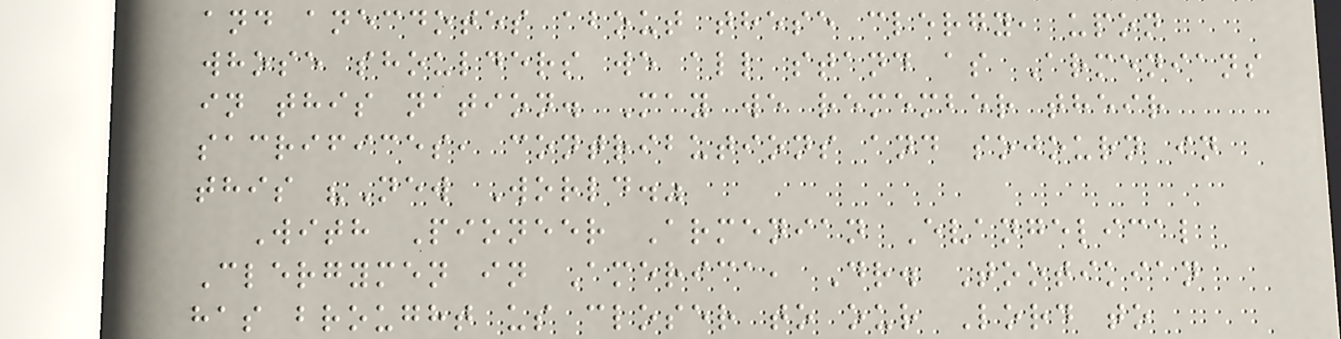and anecdotes about these clergy, upon
whose shoulders we all stand as Armenians
in this nation. May we remember their
sacrifices, contributions and sojourn in
this "New World."
With Pioneer Armenian Evangelical
Clergymen in America, Dr. Tootikian
has brought us closer to our Lord to
